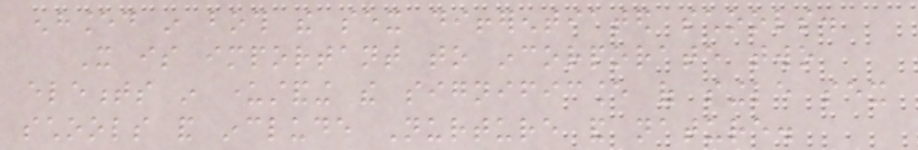enhanced in both the sex differentiated schools.
It is important to incorporate two
elements in understanding the significance of single sex
schools and include Nurture and nature.
